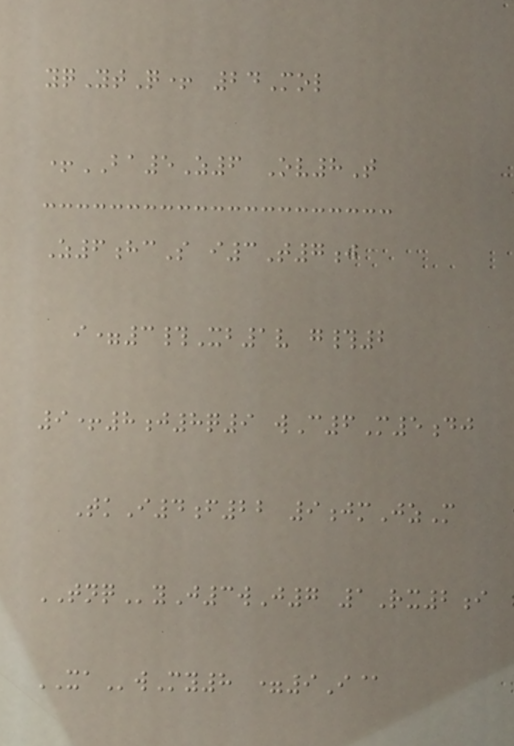yqYtQ+ 24Mol
+BA5Z6 Ov8T
Z6hcS i3T7j
i=3#Xb1v g#2
9+8j8q9 wC6M5dj
TkI4f22 9jmJzM
TNQyJ3wJ7 1Rx2i
XAwMy8 =9I@
